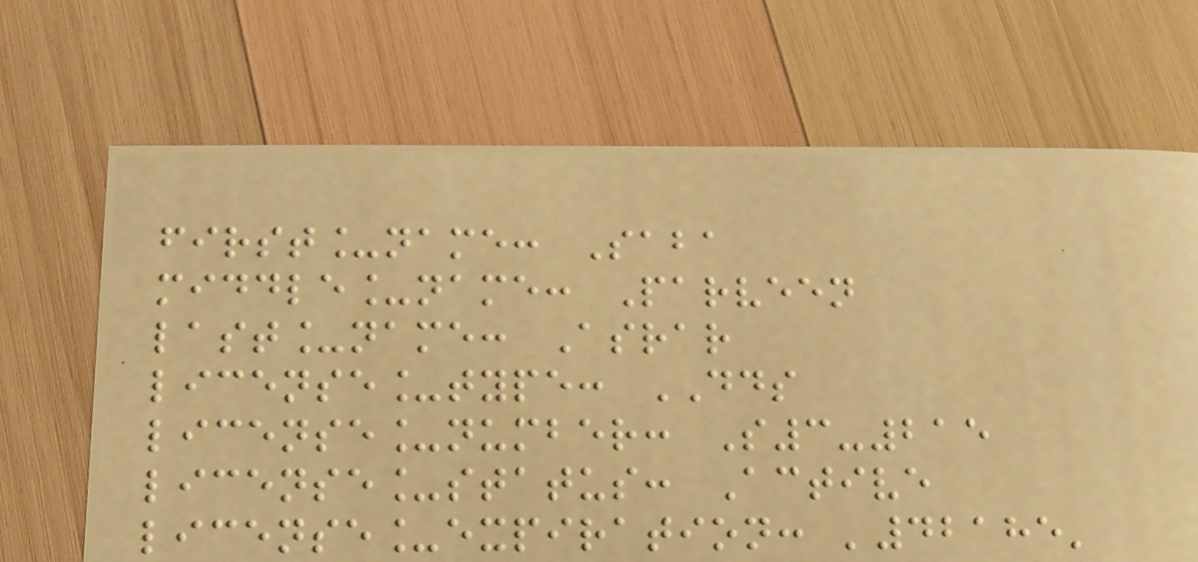first_name: Saba
middle_name: Parveen
last_name: Asrar
license_type: DDS
license_number: S3-215
license_status: Active
license_expiration: '42185'
